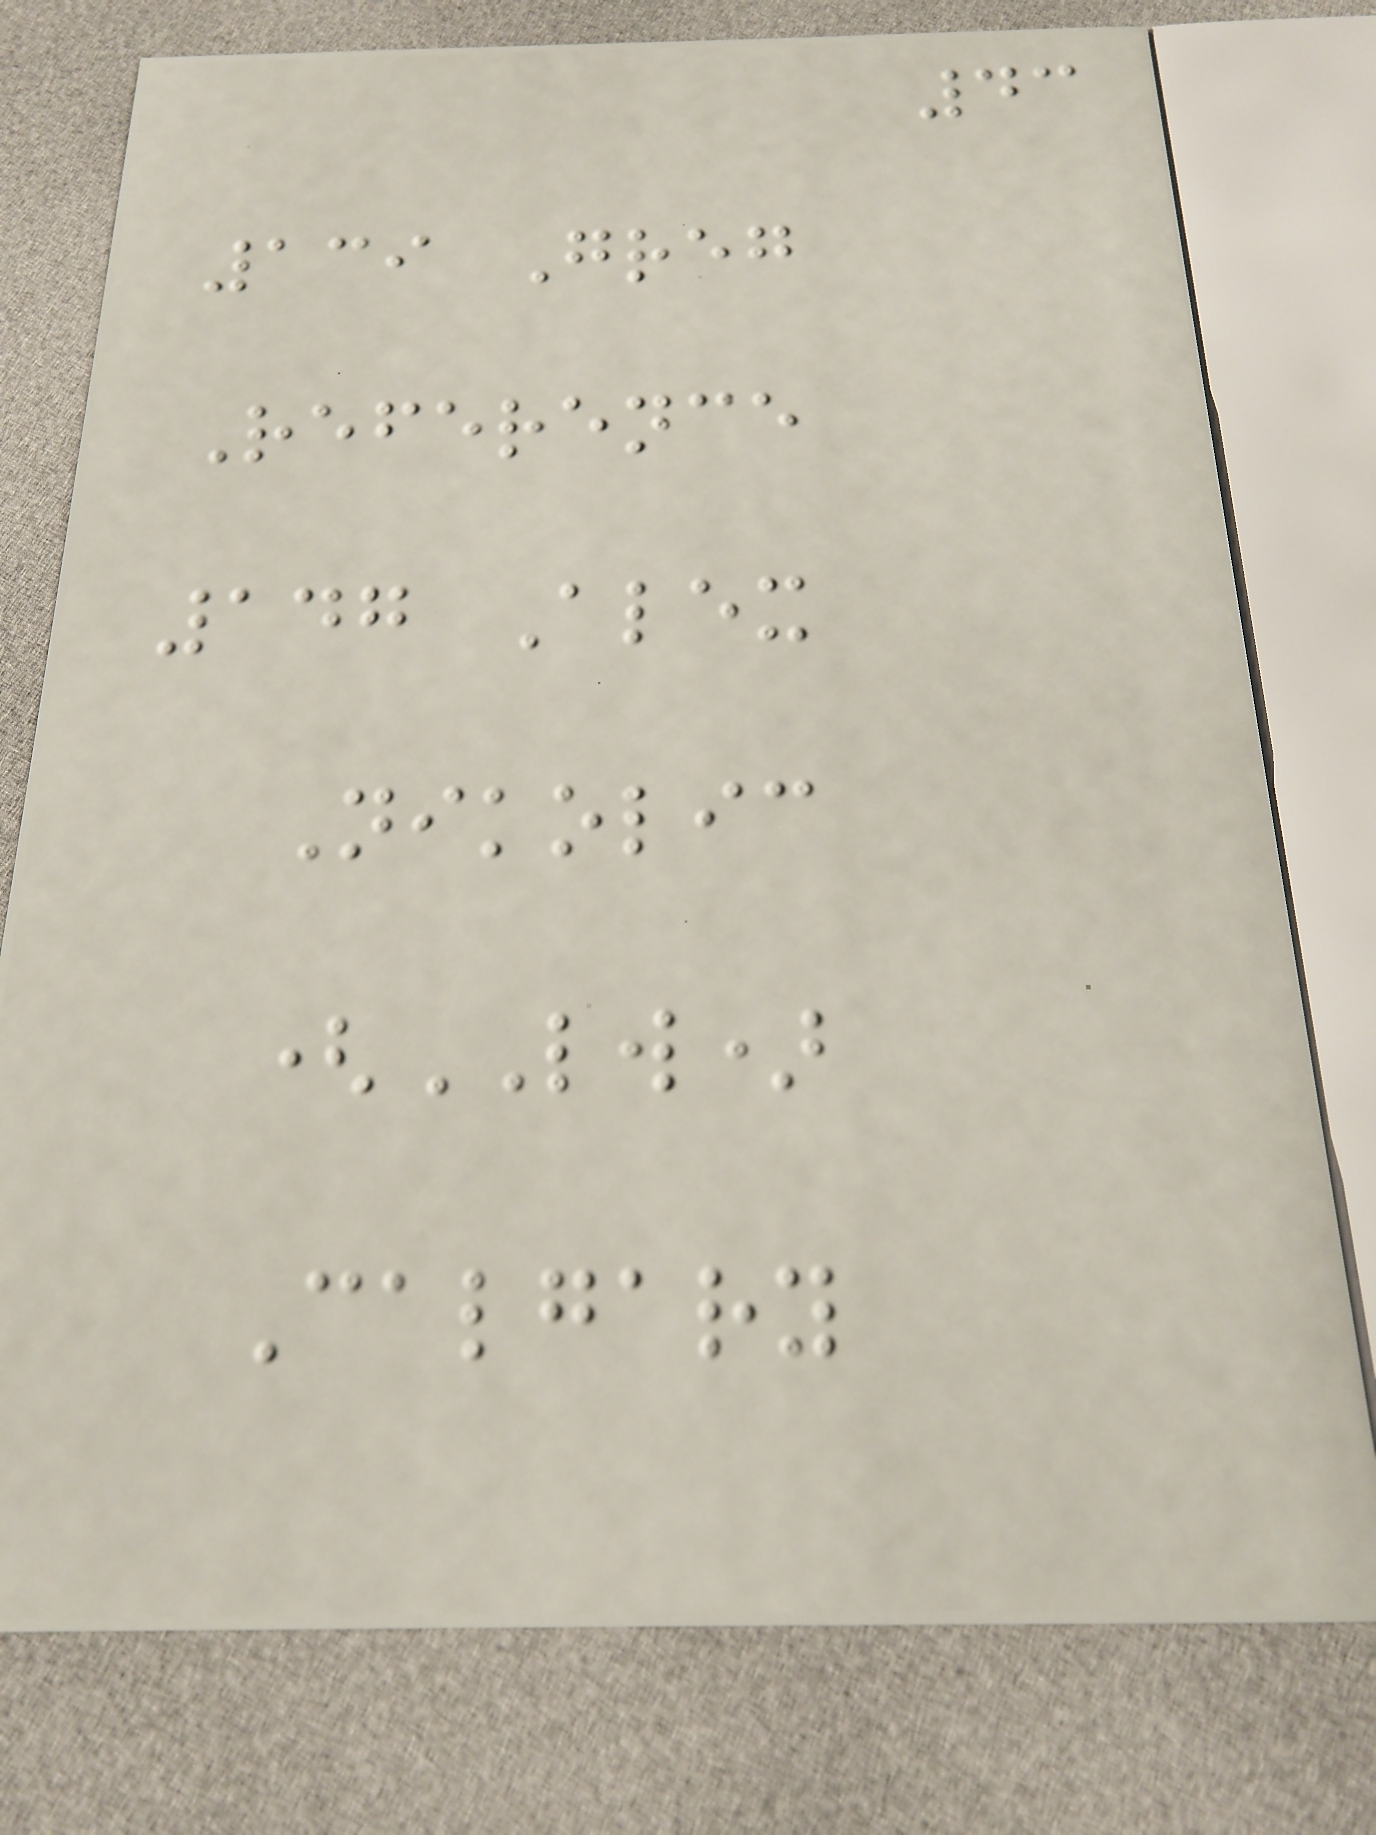43
139 Greg
Reference
147 Alex
Nikolic
(LW)
Calgary
